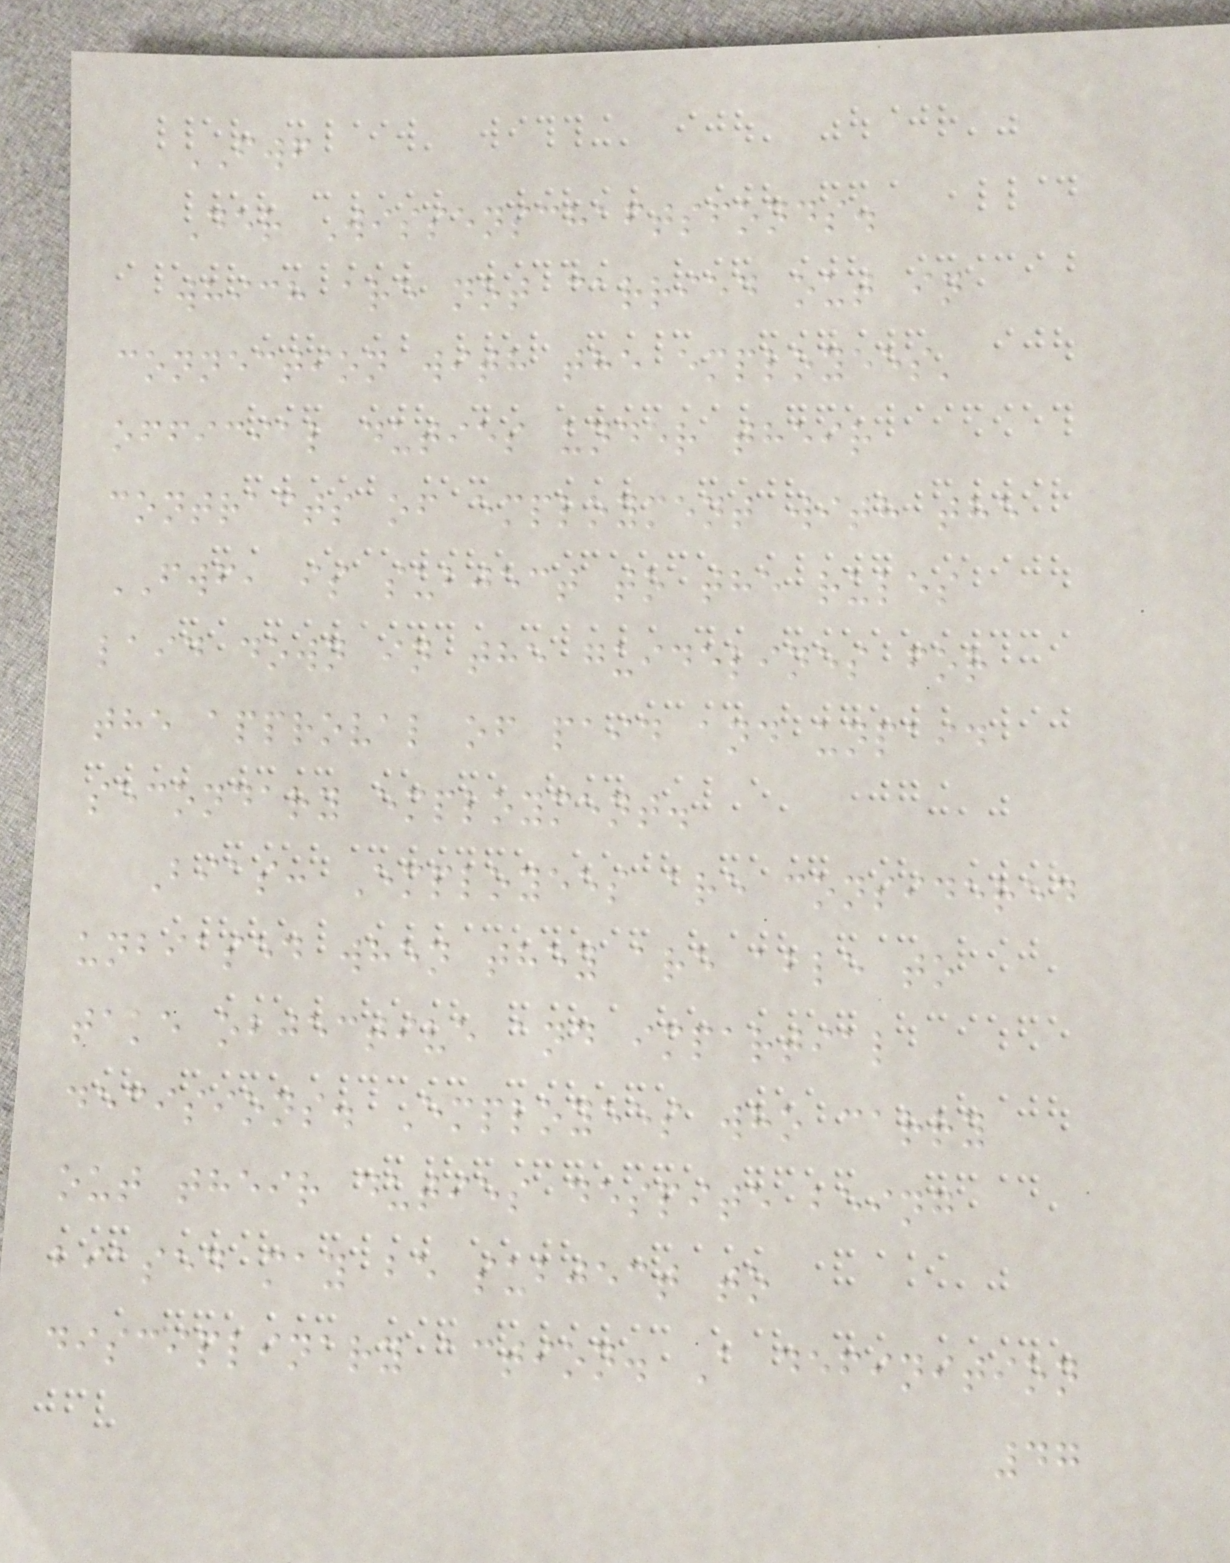FWF
Der Wissenschaftsfonds.
which are not carried out in
connection with the employees'
official duties under their
contracts of employment with the
FWF, is subject to the rules
laid down in the guidelines for
the approval of paid and unpaid
secondary employment.
Bias: Employees are considered
unbiased when they are able to
take objective and impartial
decisions. Employees who carry
out their duties despite being
biased may be subject to
disciplinary action. A definition
47
